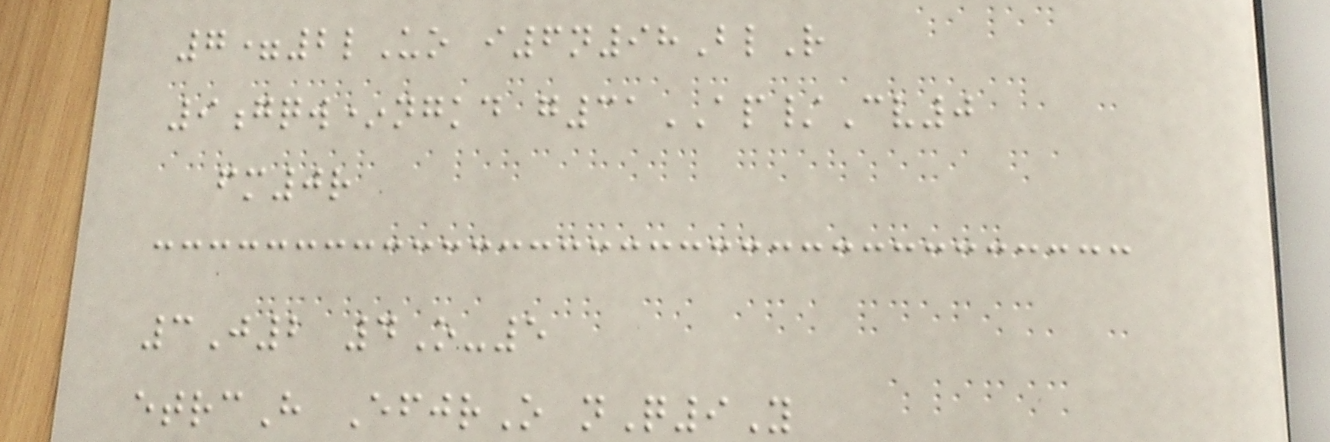7=2lUo i6n98BlR
9gqw*ngkd g31AP/Cv0
fm0r
3J2 4O-5
etrcH EfjrO nQ9Y
